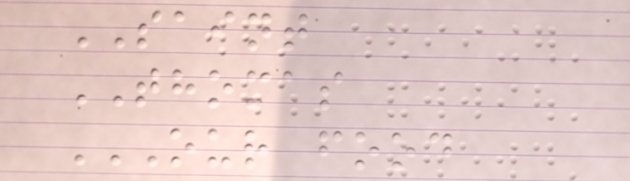SAINT
THOMAS
OUR FOOD
